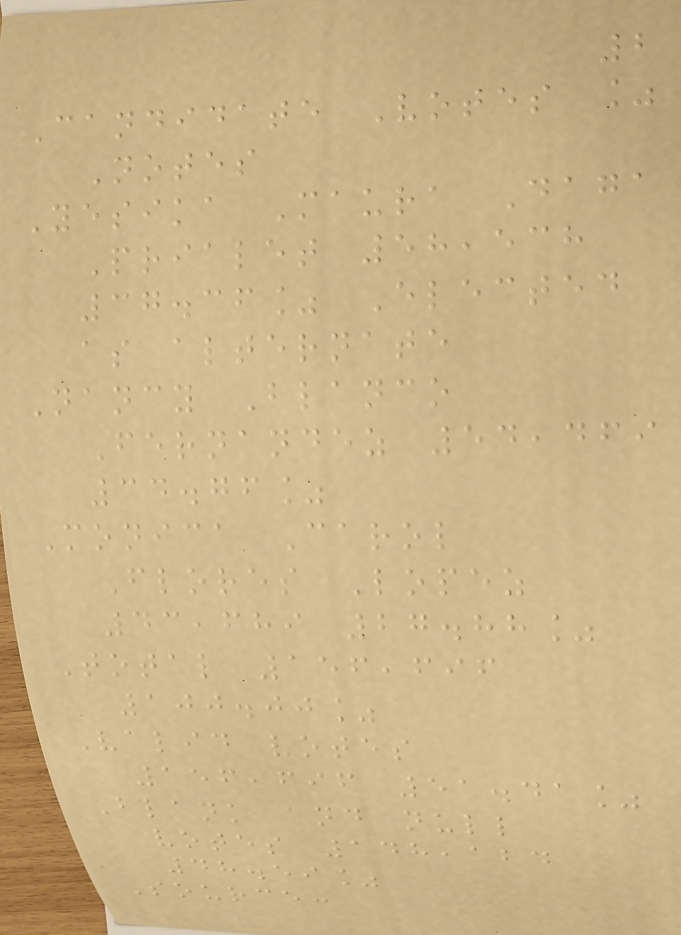2
Candidate Votes %
Notes
Yesika Maura Daga
Prialet 58,538
37.36% Elected
as alternate
Nancy Blanco
Fernandez 54,469
34.76%
Monica Carol
Flores Lopez
43,689 27.88%
Total 156,696
100.00%
Valid votes
156,696 51.41%
Blank and null
votes 148,124
48.59%
Source:
